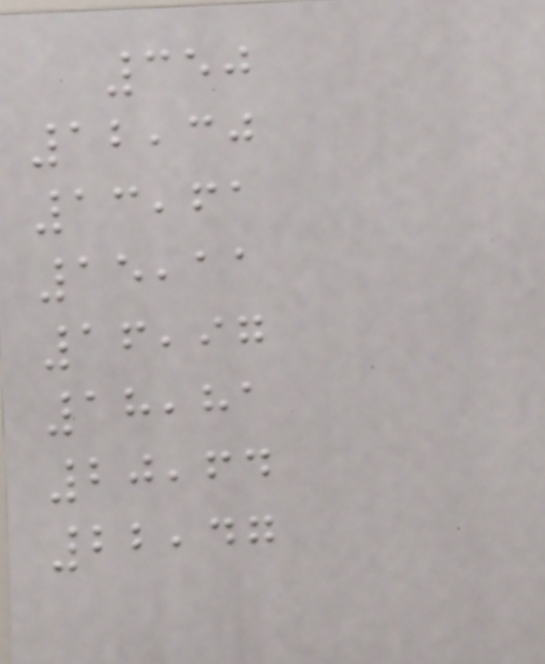350
12,30
13,61
15,11
16,97
18,81
20,64
22,47
